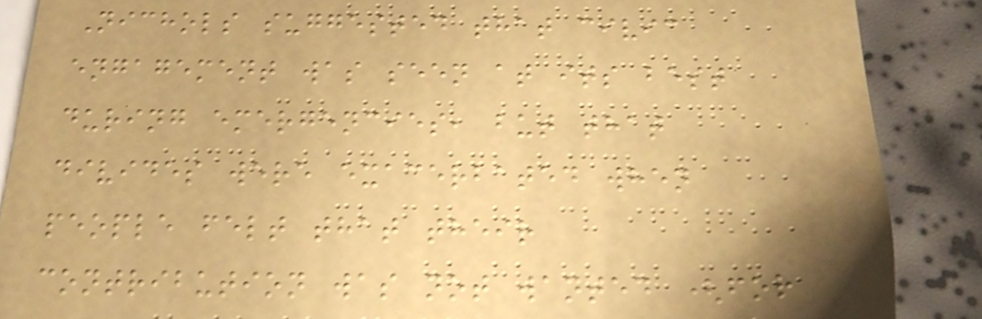Nichols suggested that civic
engagement was seen at its best
during emergencies, but that
divides were exacerbated when
people felt that their
contribution was not wanted (for
